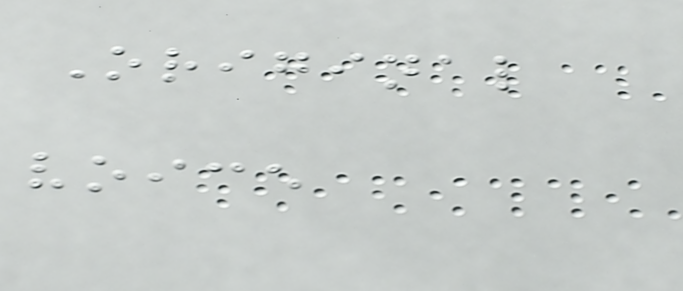Original
voice
